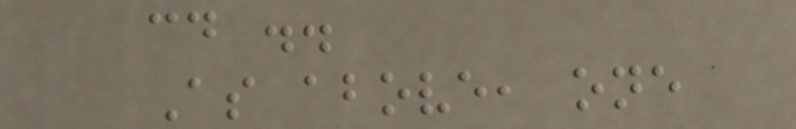cd ..
As above, one
